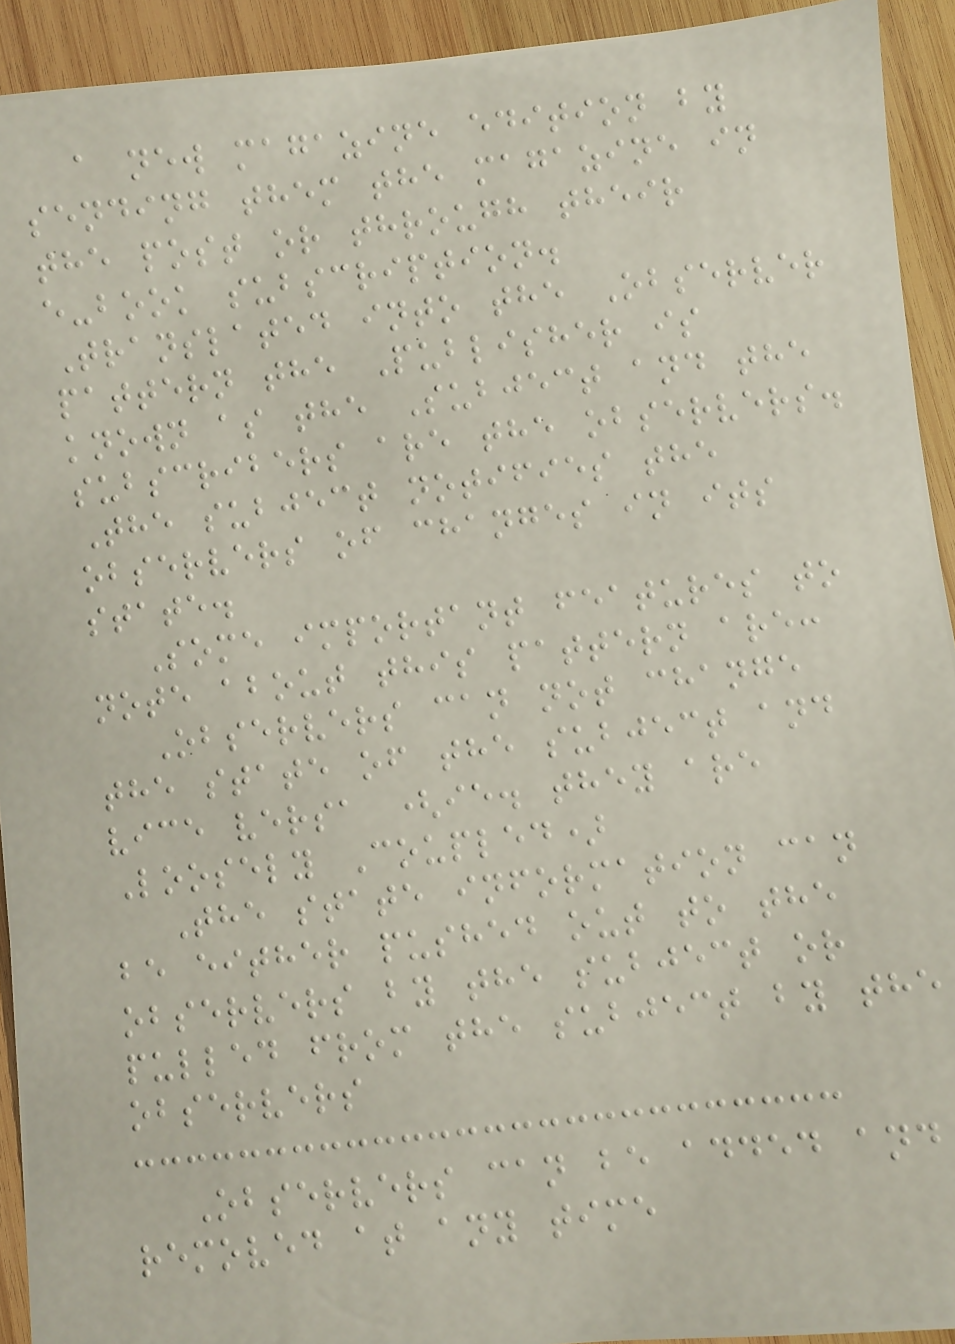a new magazine edition by
sending them the magazine in
the post or through their
e-book subscription.
Translated into the Observer
pattern the Publisher is
known as the Subject and the
subscribers are the observers.
The subject notifies the
observers of changes in its
state.
Some important features to
note about this pattern are:
Observers can not change
the state of the subject and
vice versa (ie. they are
Loosely Coupled)
The state information can
be either pushed out to the
observers by the subject or
pulled from the subject by the
observers
Observers can be added and
removed at any time
